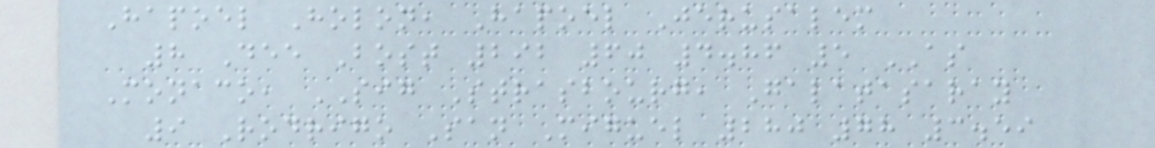Hapoel Holon, Hapoel Jerusalem
8 Dee Bost 292 60 4.86 5 AS
Monaco, SIG Strasbourg, Galatasaray
9 Rodrigo San Miguel 280 78 3.59
